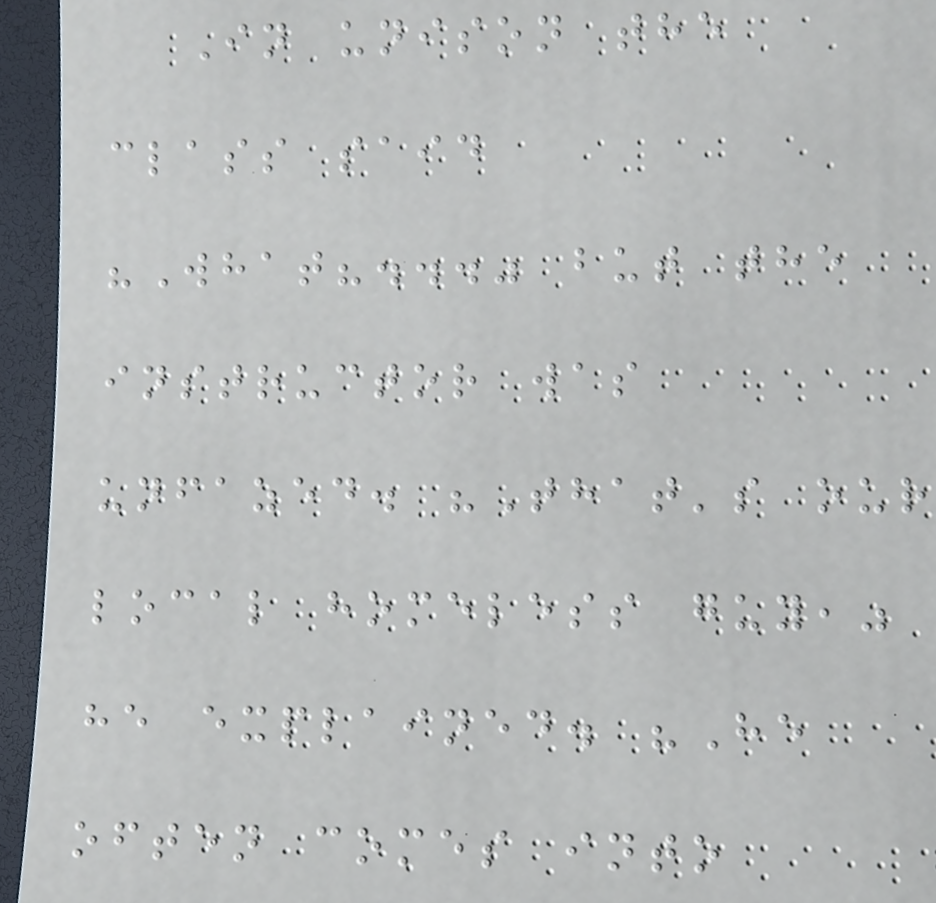In unison the
class said
"What?..." but the
instructor was
unfazed. "That's our
local homeless guy,"
he explained. "He
often comes into
